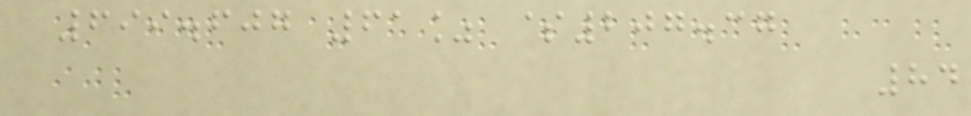699.607 61% $207.37
84
